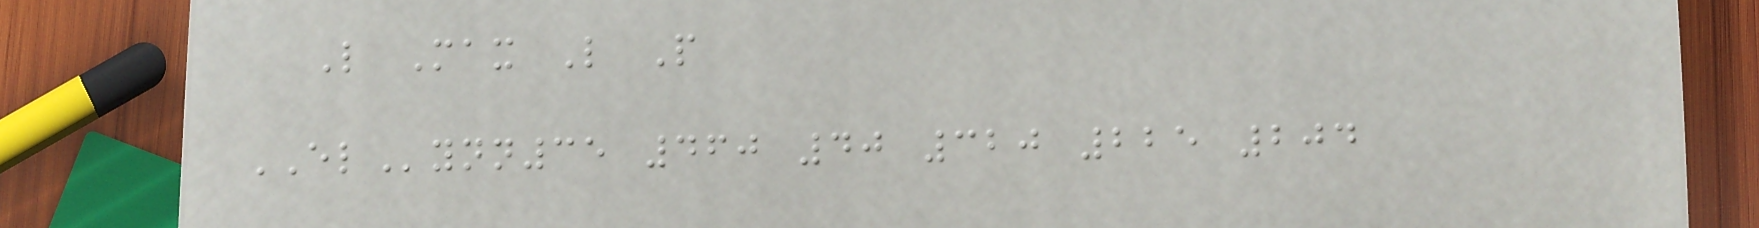L Max L P
ELynn35 460 40 320 225 204
